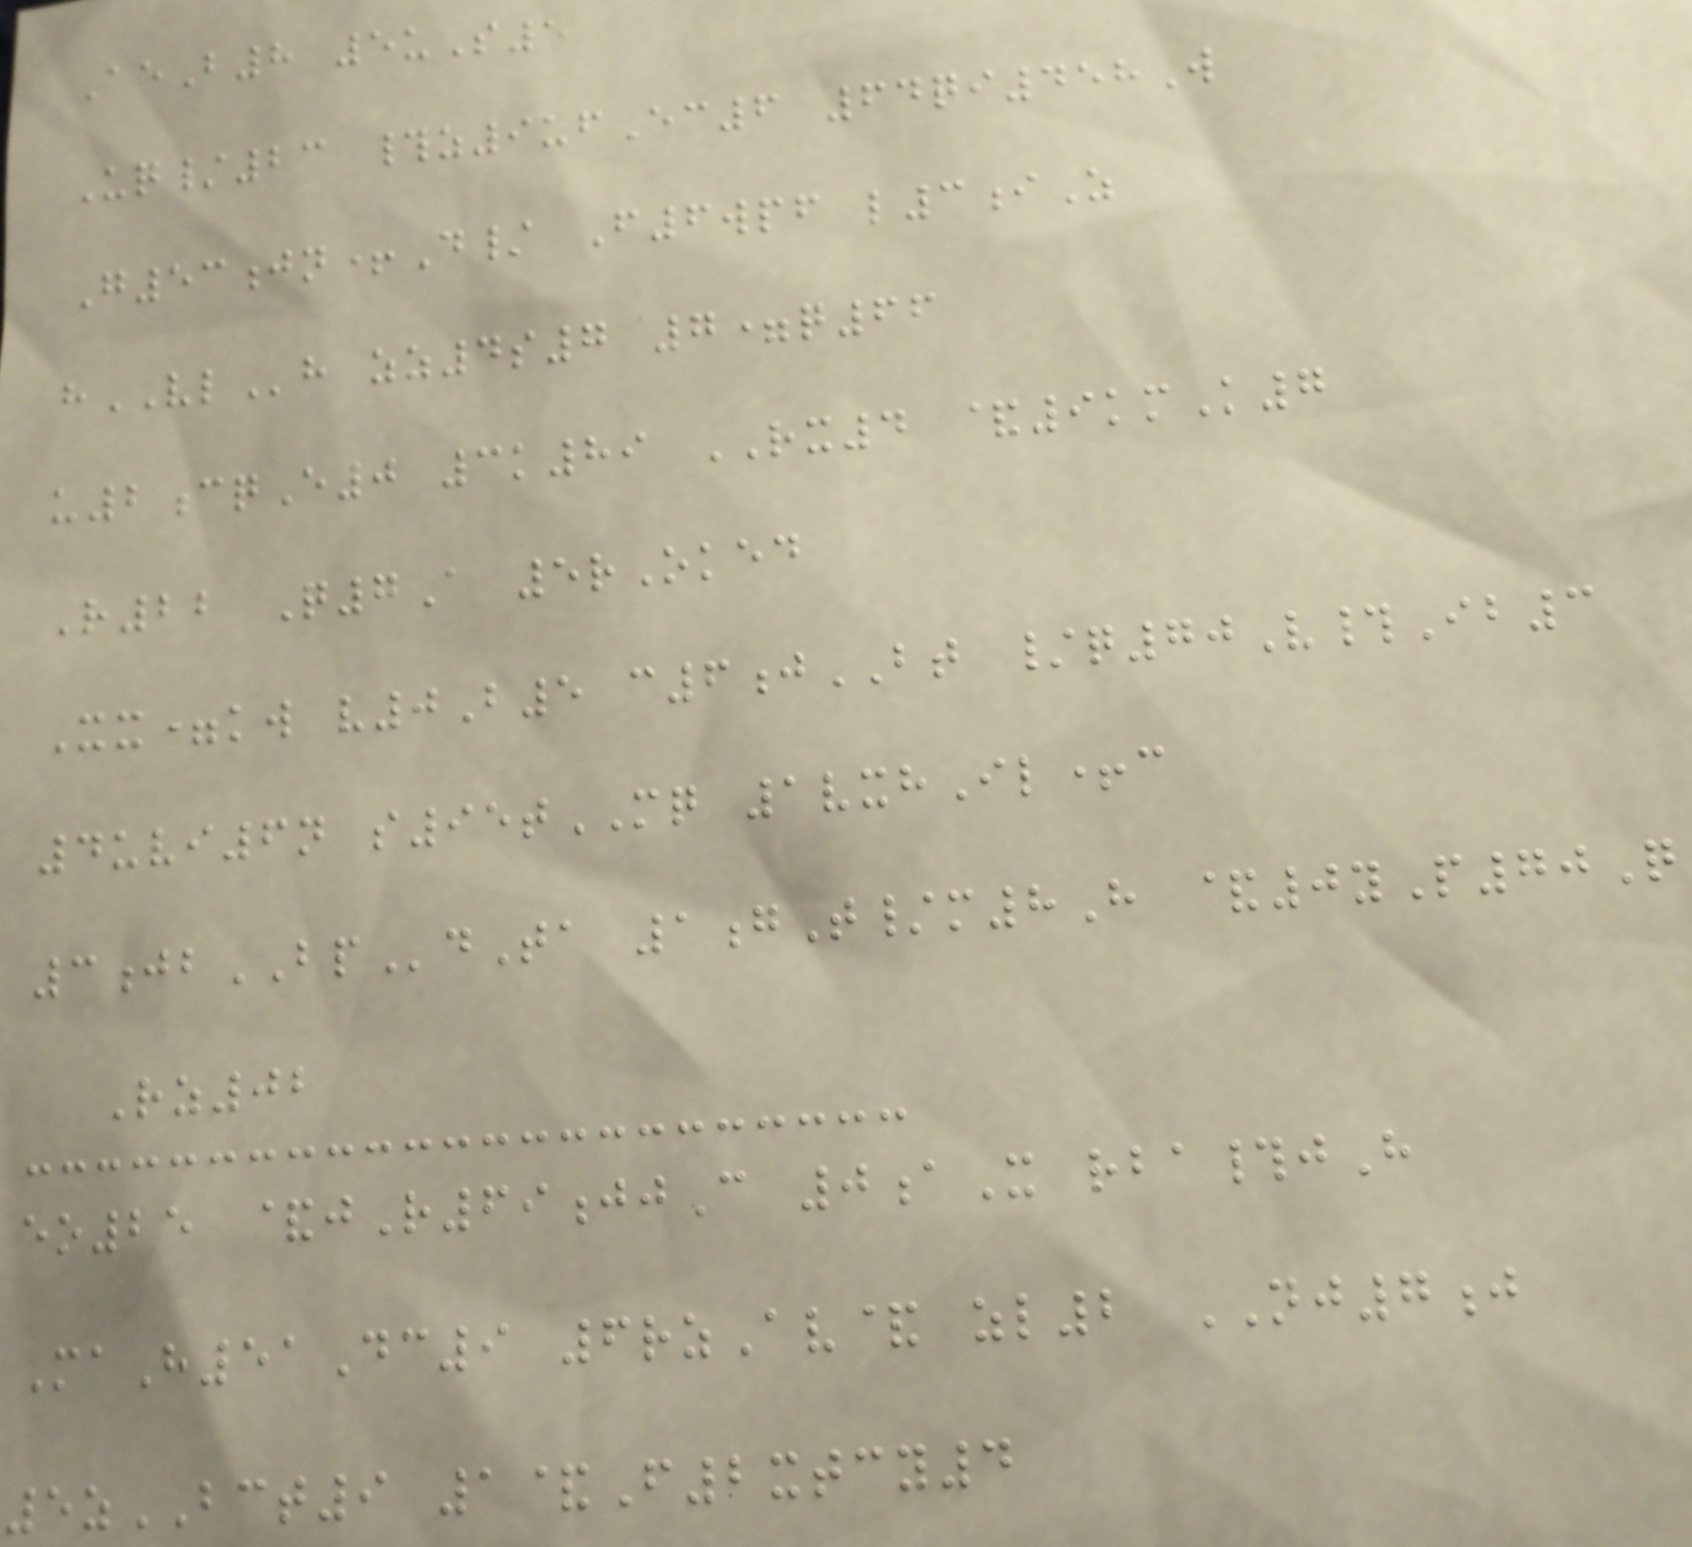AeB8 5uS5
Uq/23 #z9ufEc6 64qi458W
G53jn+D/ F6wpf l3iZ
hVLh zz4s7 7=q66
u2cqE0 3k89 RX4 &9kmK7
R22 Q7A 5rOked
Xx=kw v0B5 c6jBT /q70V#Ib3
4uvi6n s95tMQ 1vxhIl+c
3jbBPdTa 1gT/m8H &0yP70Q
Rz02
eo25 &jR69jjC 0aX rba#jH
MaH51Dc9 6rzAv& zl2 NJ7j
5zBCT9 1&F2xtcy4
